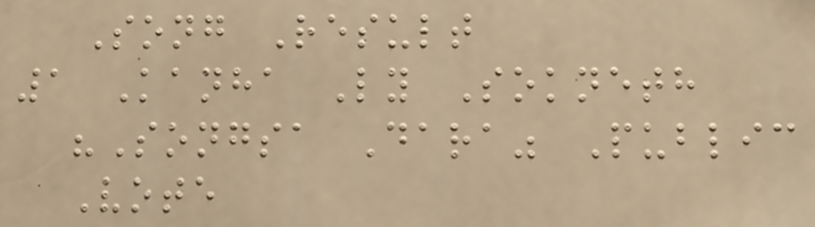Song Result
1 Kanha Ly Sokneth
"Songsa Dara" Public
Vote
